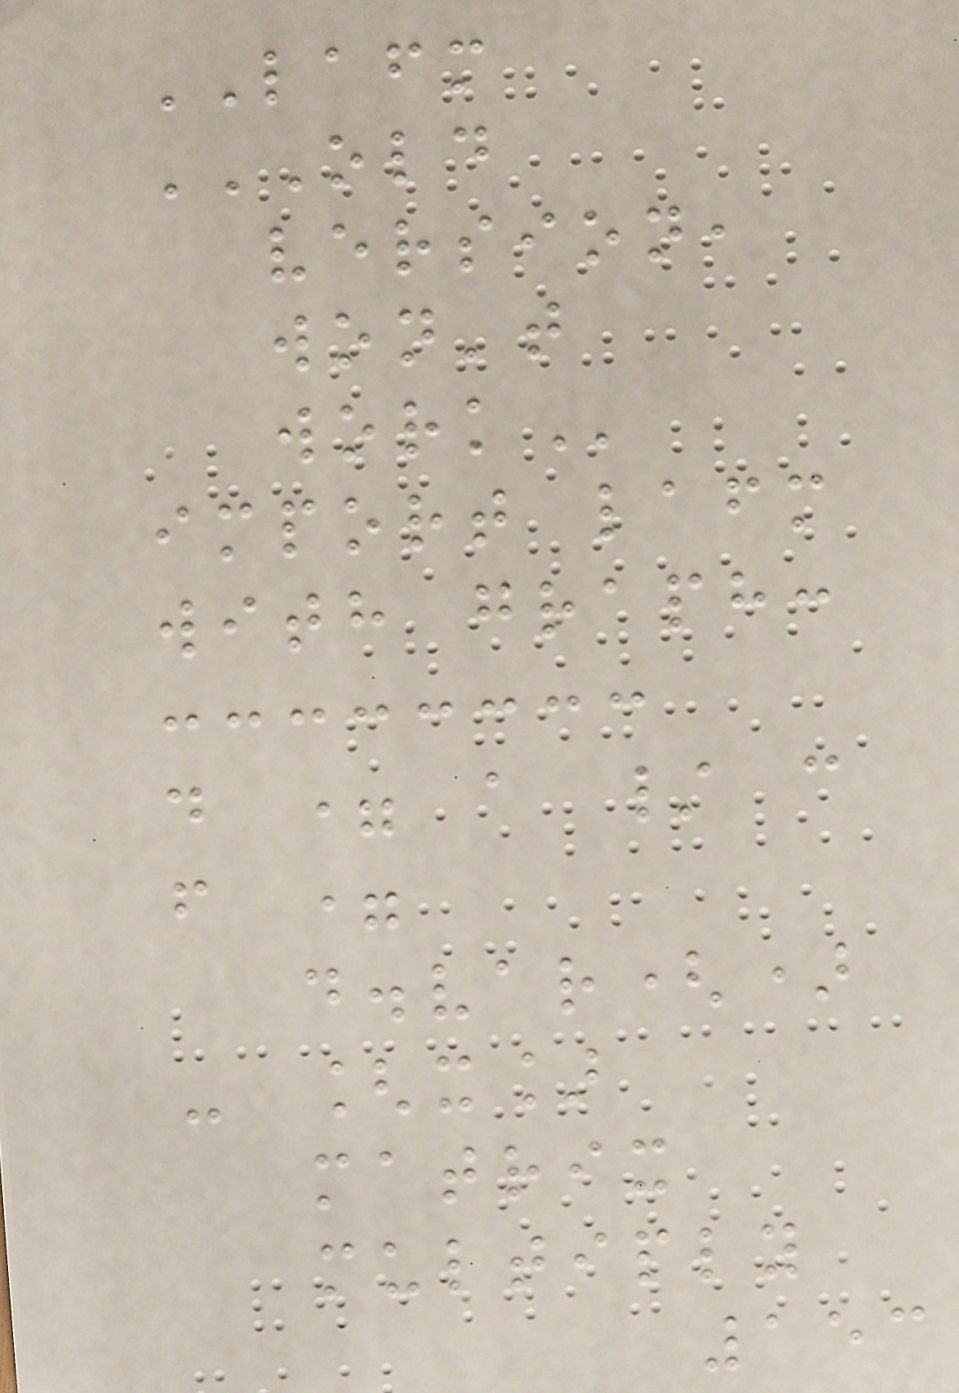LAFM
OLD
VERSION,
WON'T
WORK
import lafm
with graph:
d = a / c
f =
d.var()
- [x]
matrix
multiply
153
